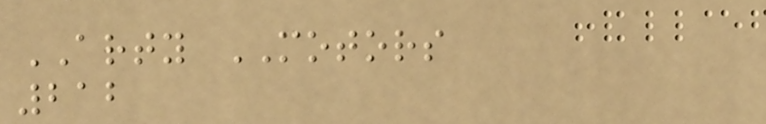ARTY MOTORS
212
